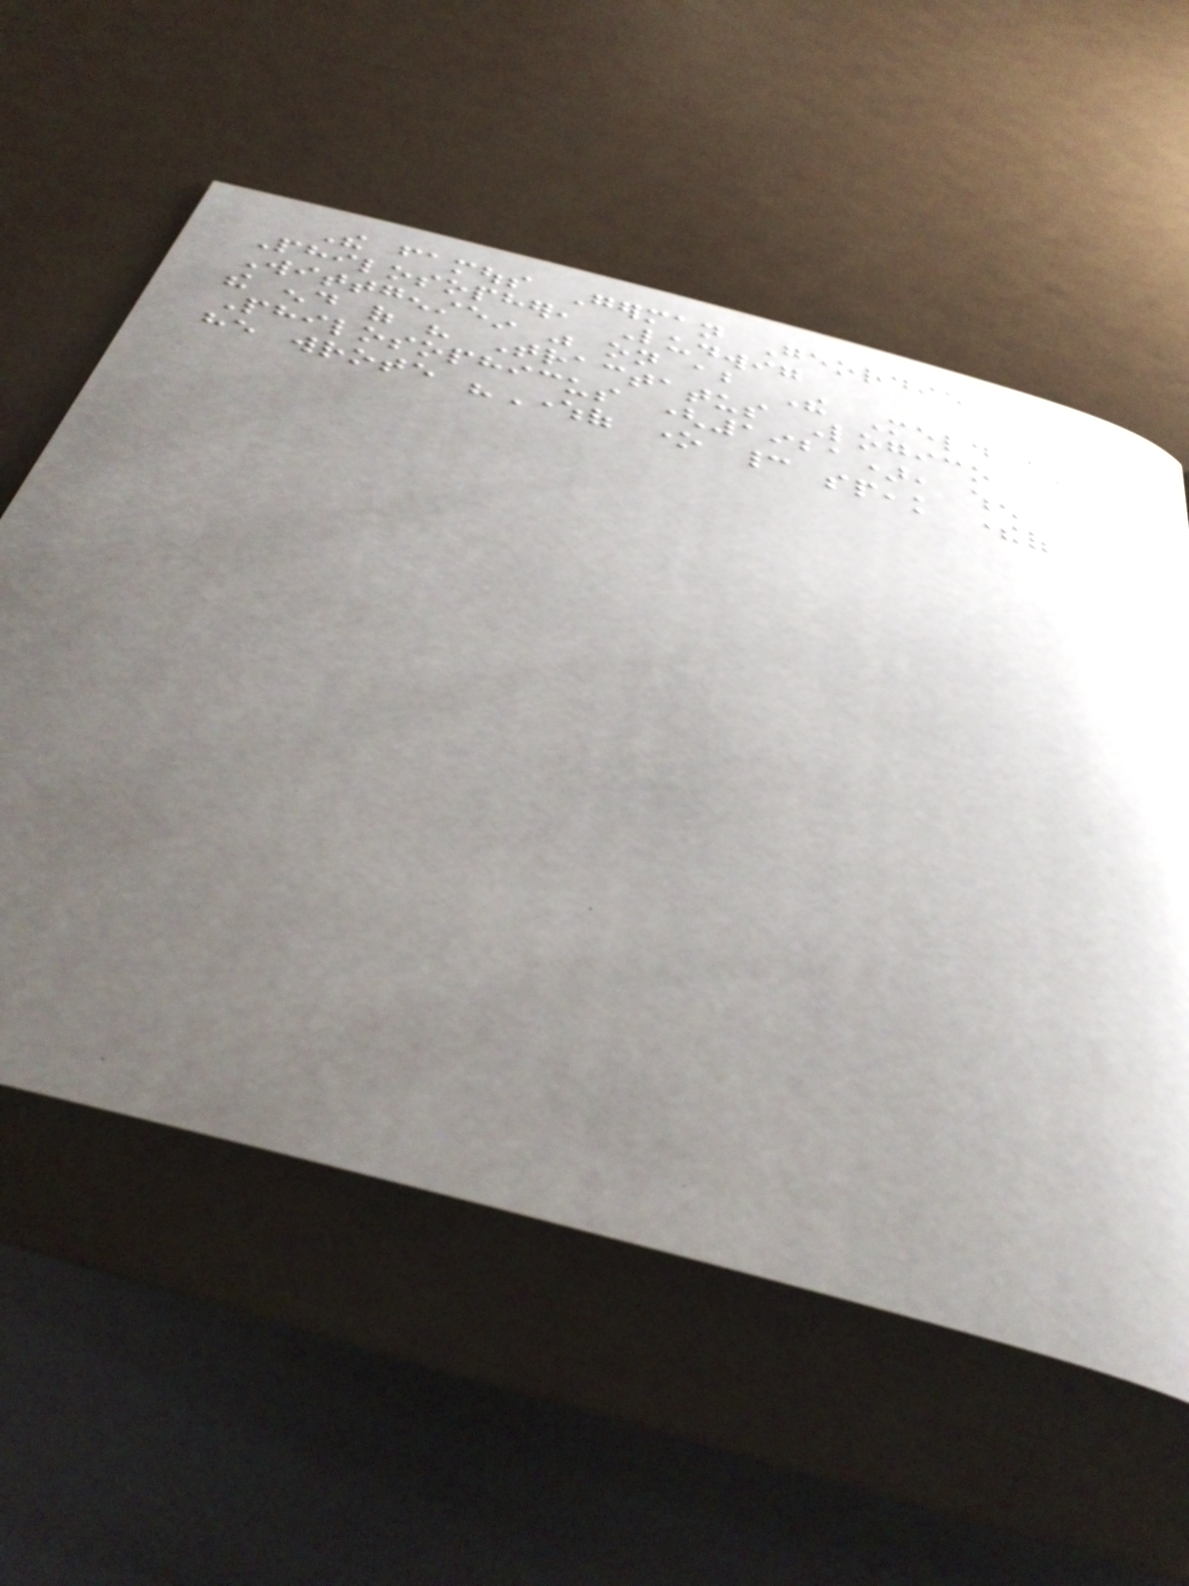The famous German Geordie
Philosopher, Ludwig
Wittgenstein was on about The Meld at
the end of his Tractatus Logico
Philosophicus (1921), when
he wrote "Whereof one cannot speak thereof
